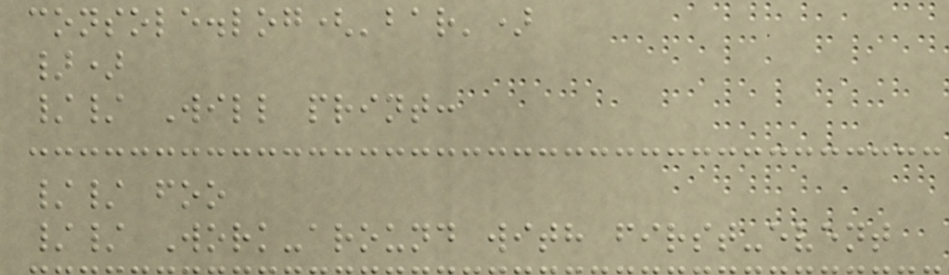console.log('bar')
})
// Will print:
// foo
// Work-around with first-event
